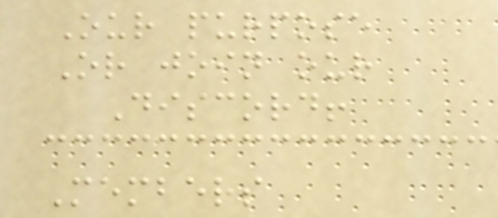Our purpose
Or join our
Discord!
Members
